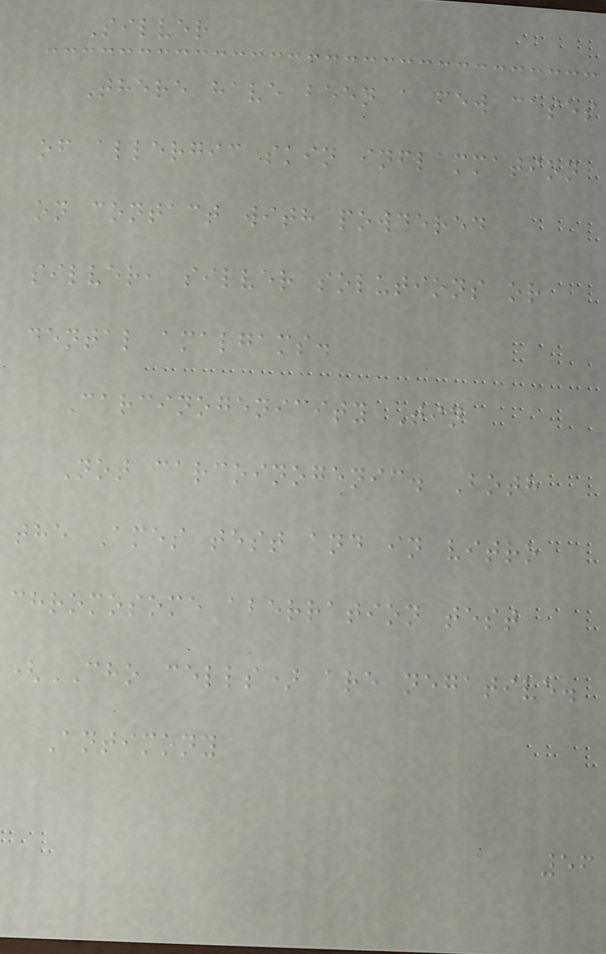Silver
There have been a few cases
of allergic skin inflammation
on contact with powdered
silver, silver solutions or
dental amalgams.
Carcinogenicity Tin
Not carcoinogenic. Both
the Ames test and in vitro
chromosome aberration test
(CHO cells) are negative.
Antimony
56
